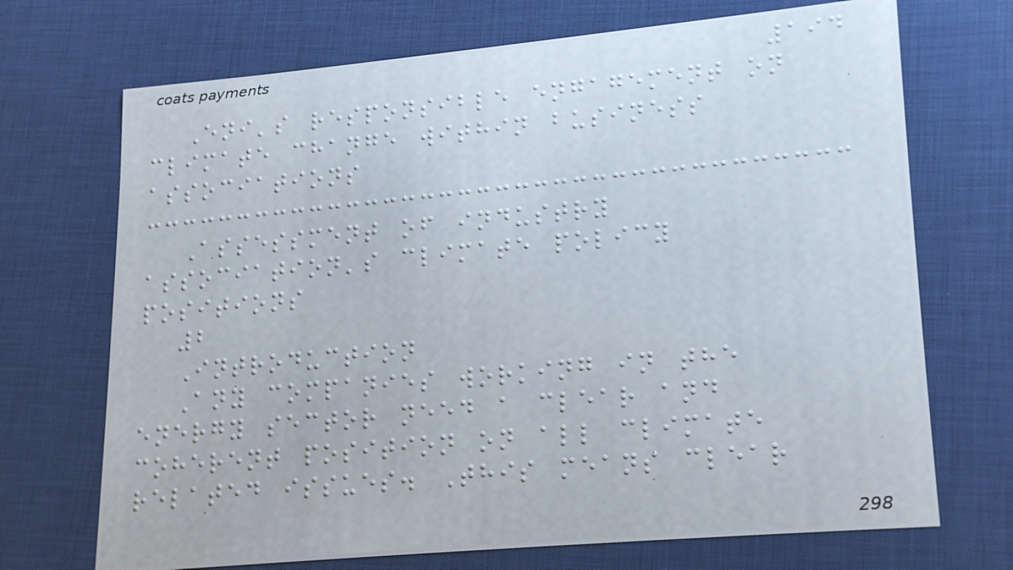194
Eni's responsible engagement on
climate change within business
associations
Assessment of industry
association's climate policy
positions
2
Introduction
Any companies working in the
energy sector need a clear and
coherent position on all climate
related issues. This means clear
